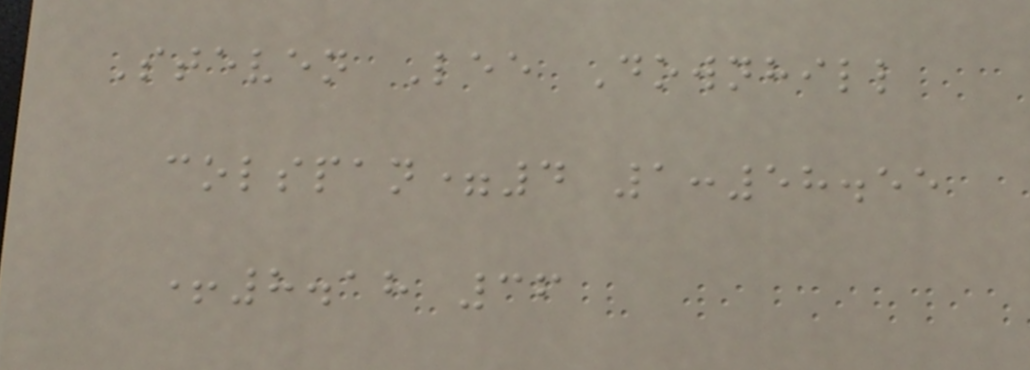Steven Lee Downhill
colspan=4 1:58.55
+8.18 36
